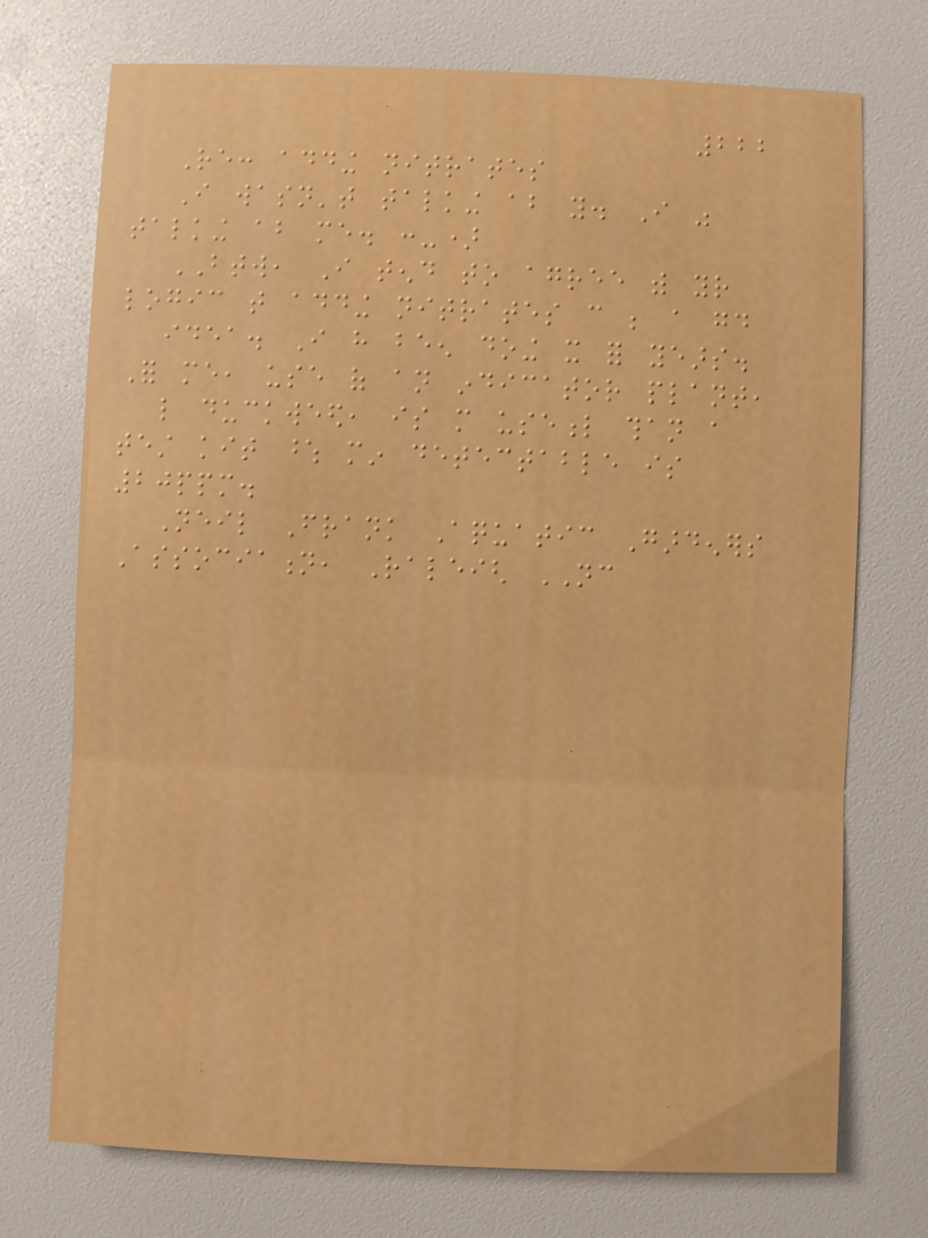222
Re: adding nitrates
I wasn't talking about you. I was
talking about me. :-)
BTW, I tend to agree with your
logic that adding nitrates can be a good
idea. I have been doing it for years.
For me, use of an indicator plant,
like duckweed, is more useful than a
test kit whose min detectable is
20ppm.
Neil Frank Aquatic Gardeners
Association, Raleigh NC
